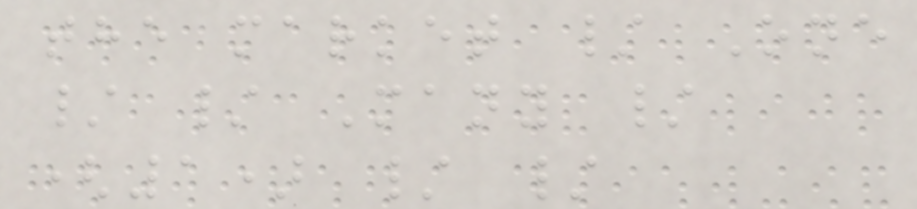the market / One
/ / Many /
(1) / /
